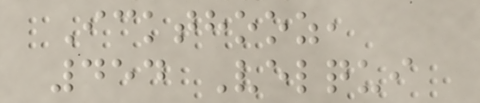Ickthooz,
454 Velqui
